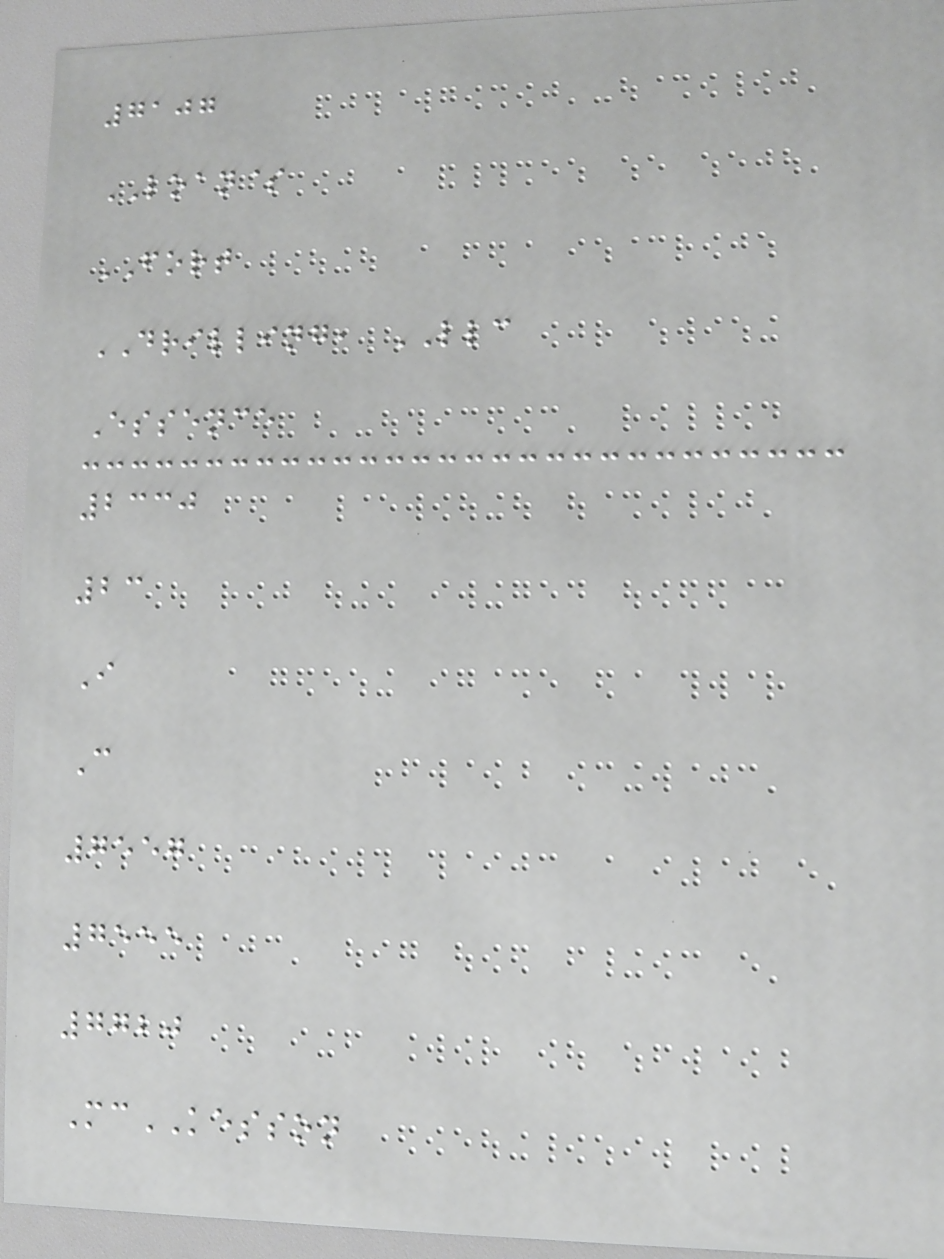7107
LOAN$
FORT
DRILLING, LLC
Essence
2330
23
I
C
7557
7555
7720
McKESSON
